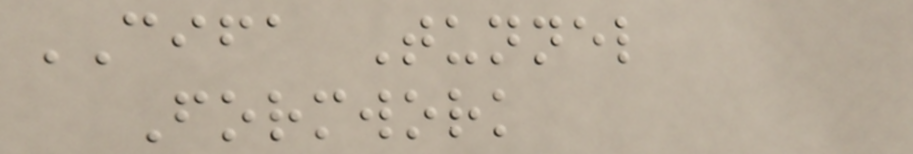CIFA Tunnel
Formwork
